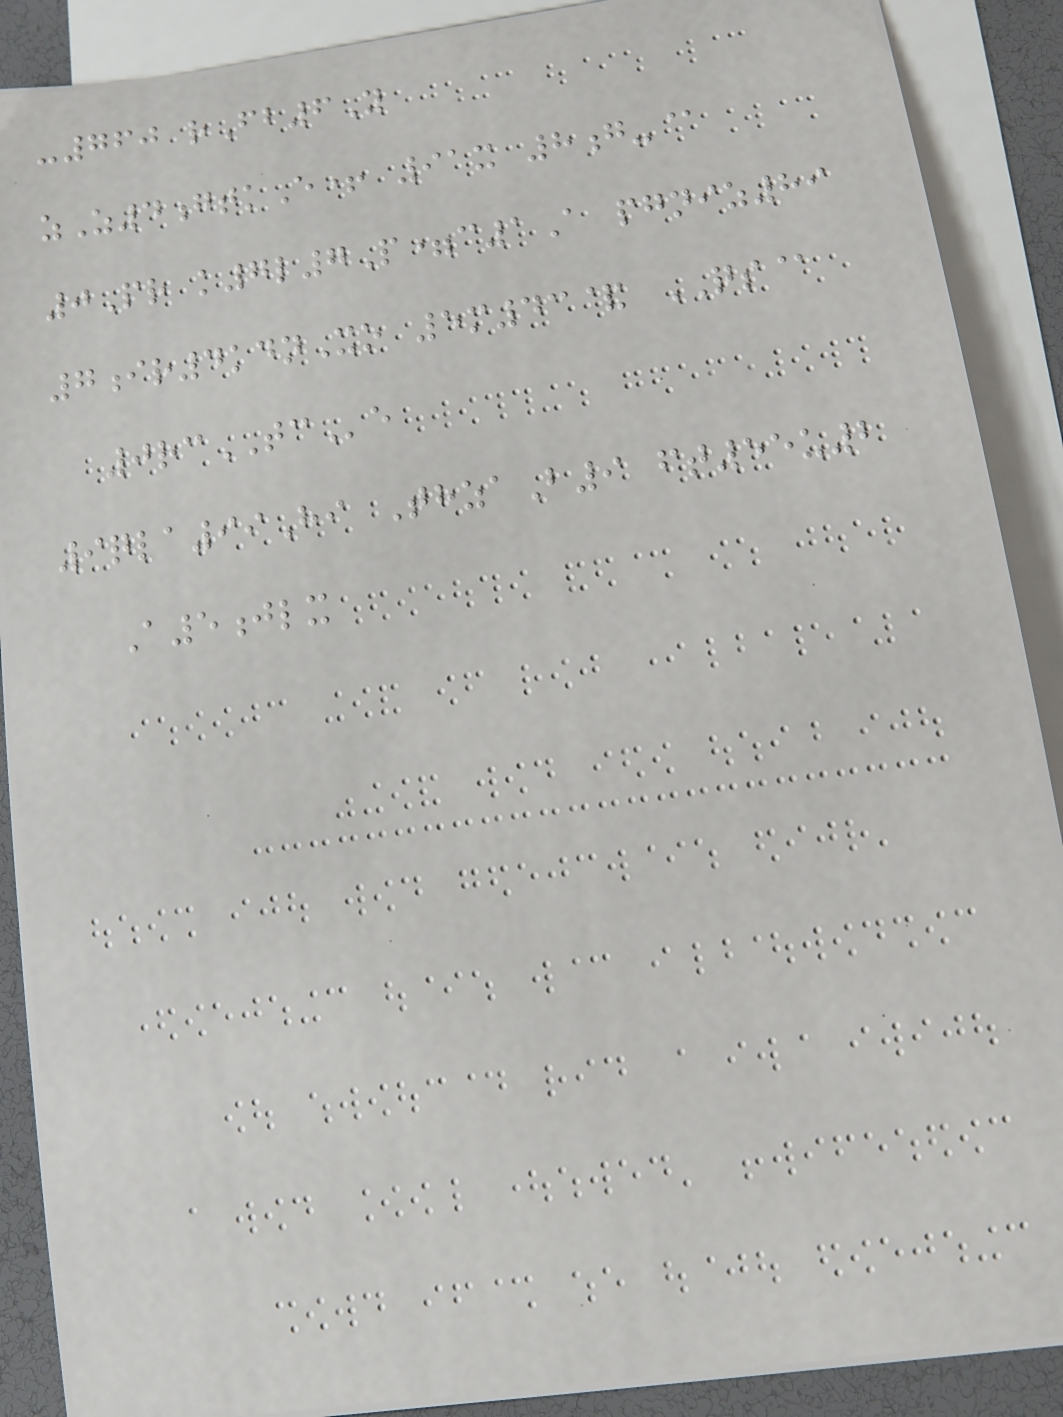-760 rFb6Y
zZ4gtkE+ 91x 8g-@
0Pr k7l7P=c1A pgniz89
7ir4kdnXo 5m43& QS@
0rcTCe
9qla99Hi ThzaB9 ft55u2
A5jlx
